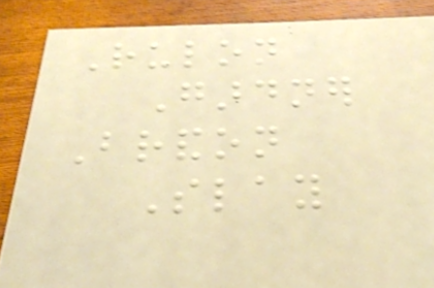Rulon
Gardner
Brandon
Slay
